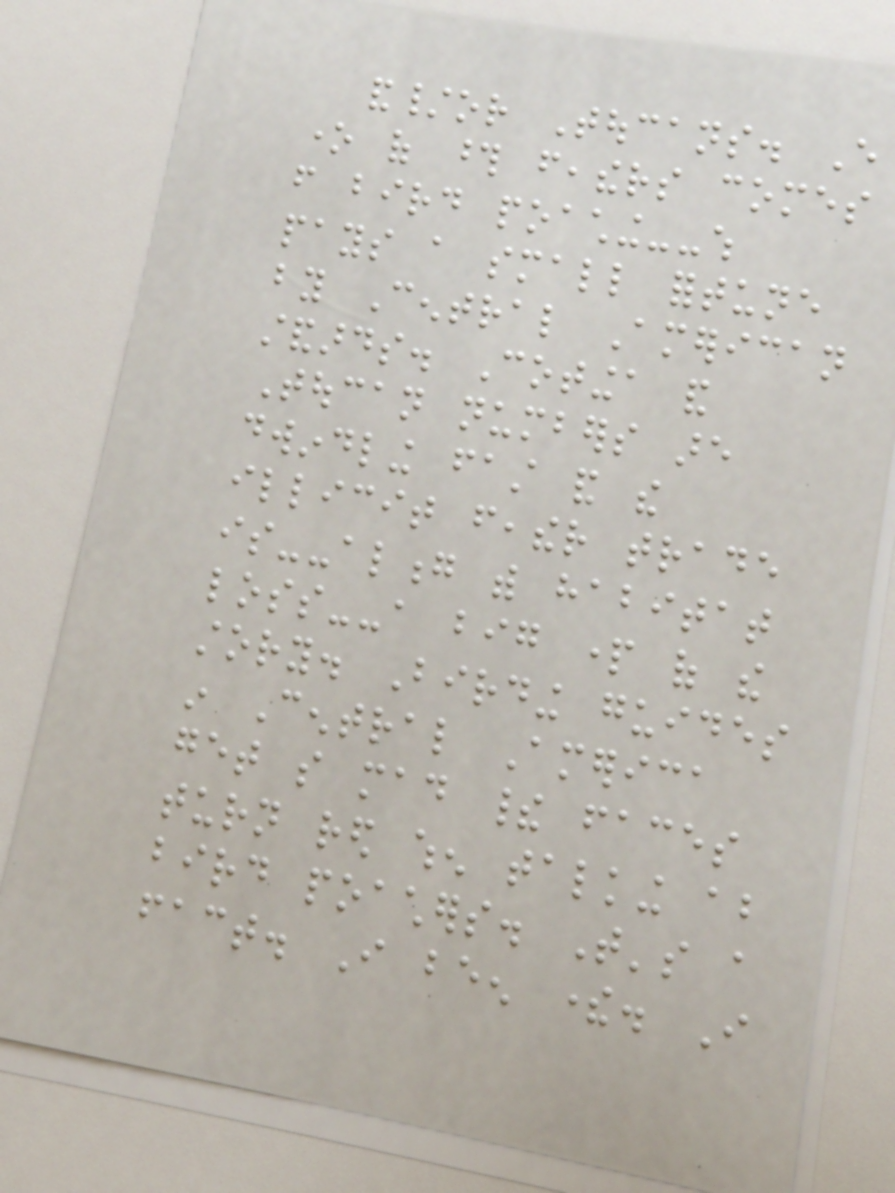and/or Toucans. Every
one of those feathers comes
from bird poaching--which
pays a small fortune
by Central American
standards. Cotinga and
Toucan numbers are
dwindling fast and the
illicit feather trade
is--along with habitat
loss--a big part of the
story. Birding guides
in Central America
get so mad their faces
turn red when talking about
bird poachers. That's a
fact. I been there. I
